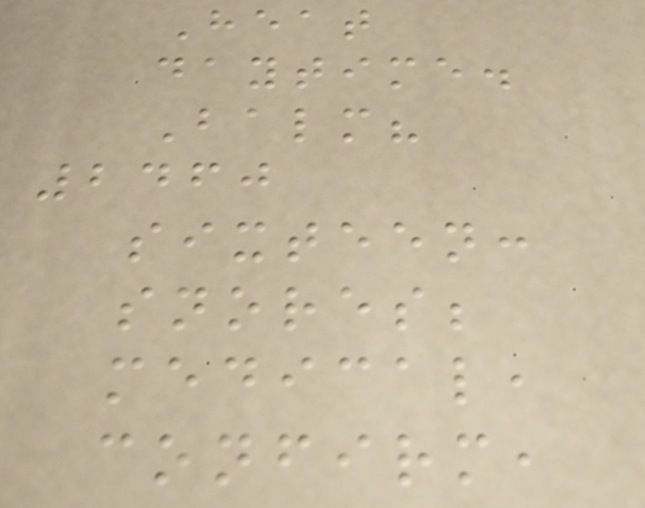Heat
daytime.
Balm?
2460
sixteen:
snores;
medical,
confirm,
